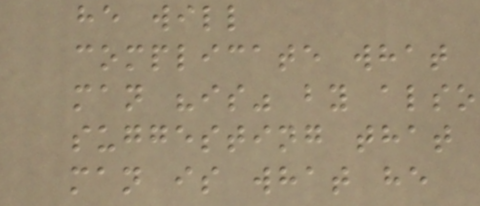he will
complicate what
man "is" by also
suggesting that
man is what he
